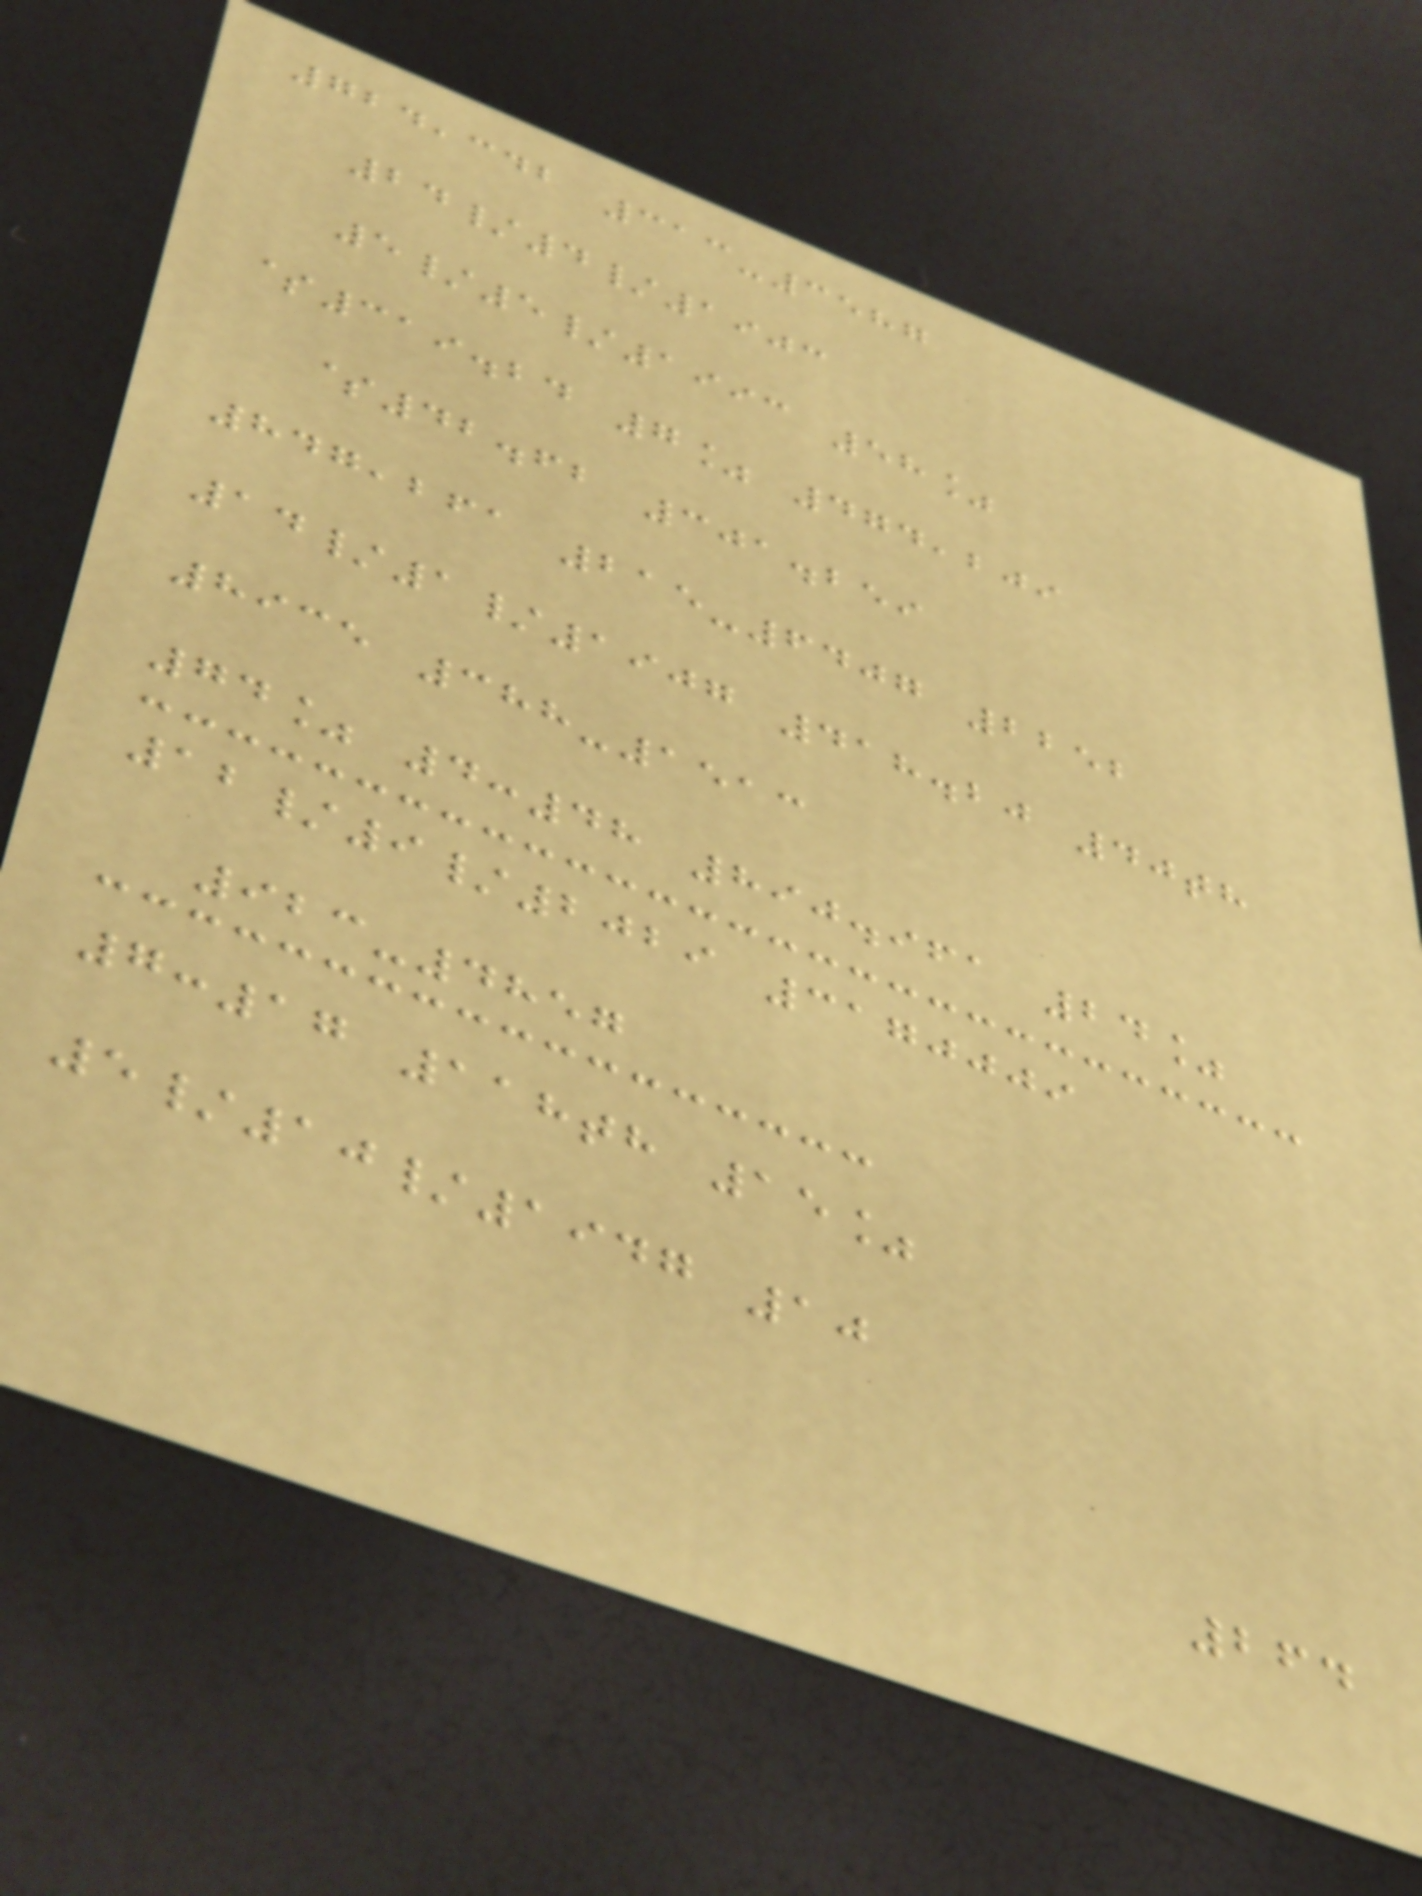724,342 313-3587
24/4/1903
5/5/1993 58%
$319.24 7% 474,209
$42.62 301.259
847,261 215-6407 2252
14/1/1907 418.20 40th
8935 388-1513
74% 4:48 890.961 24%
12/9/2029 3170009
923-4857
7:17 118th 15%
5/10/1947 10
264
